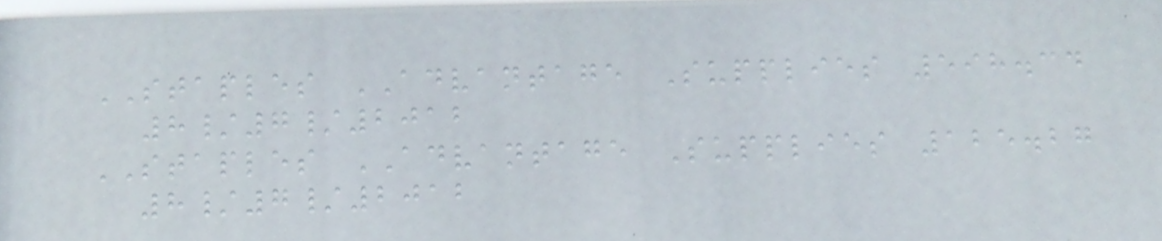STAPLES ADVANTAGE Supplies 598.34
8/7/2012
STAPLES ADVANTAGE Supplies 125.27
8/7/2012
